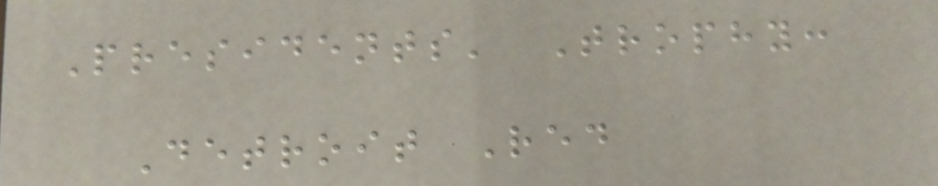Presidents' Trophy:
Detroit Red
